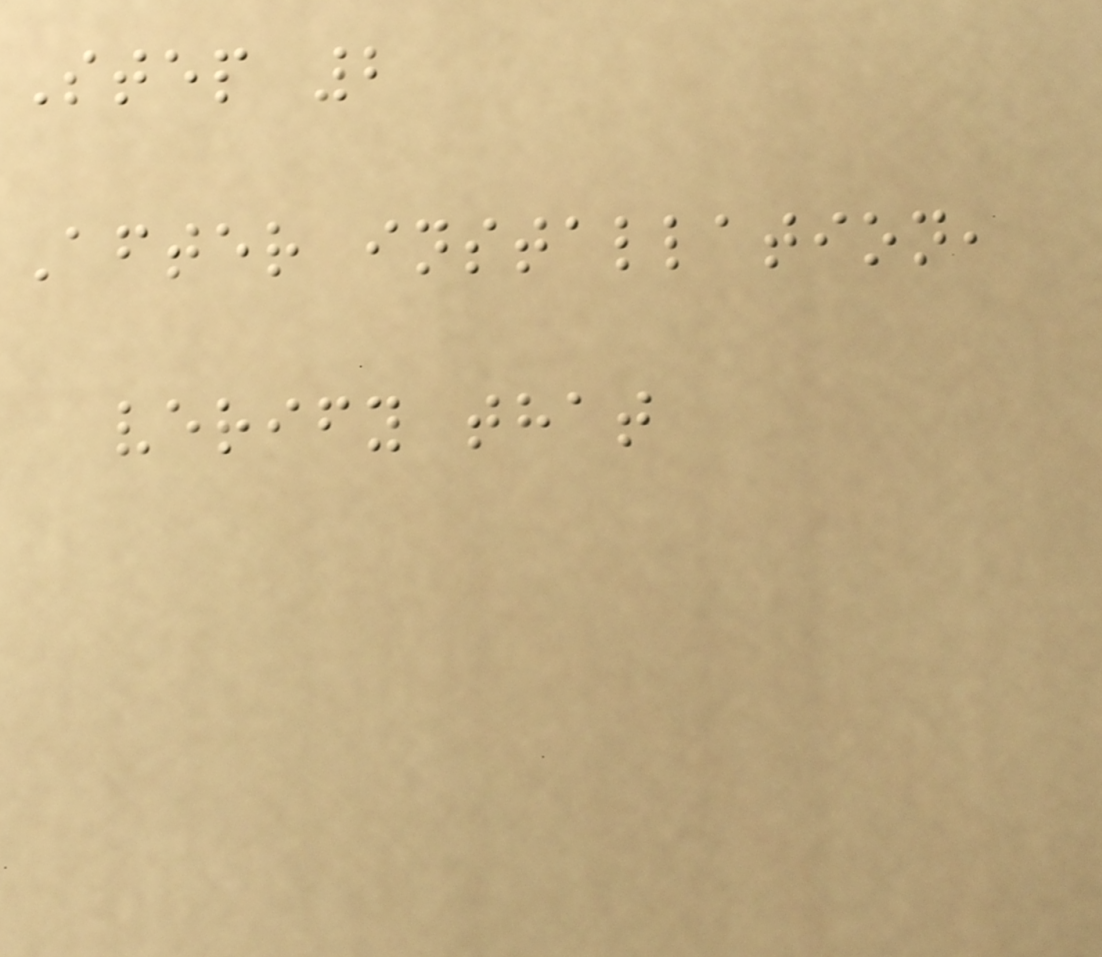Step 2
After installation,
verify that
